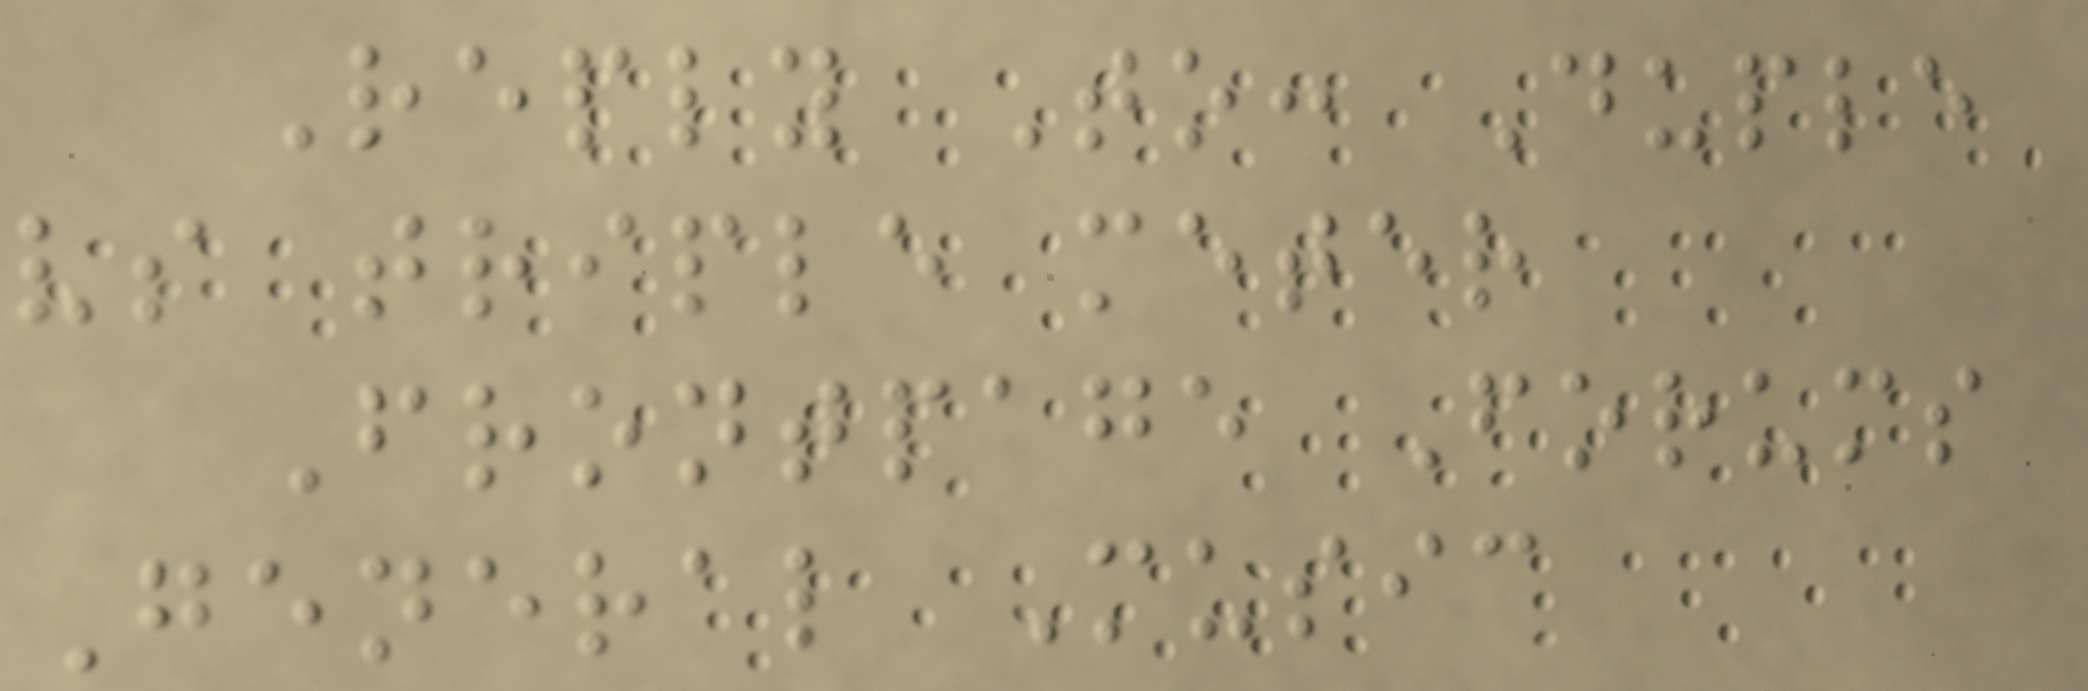Reply To: Duple
vs triple meter
Frontpage Forums
General Music
